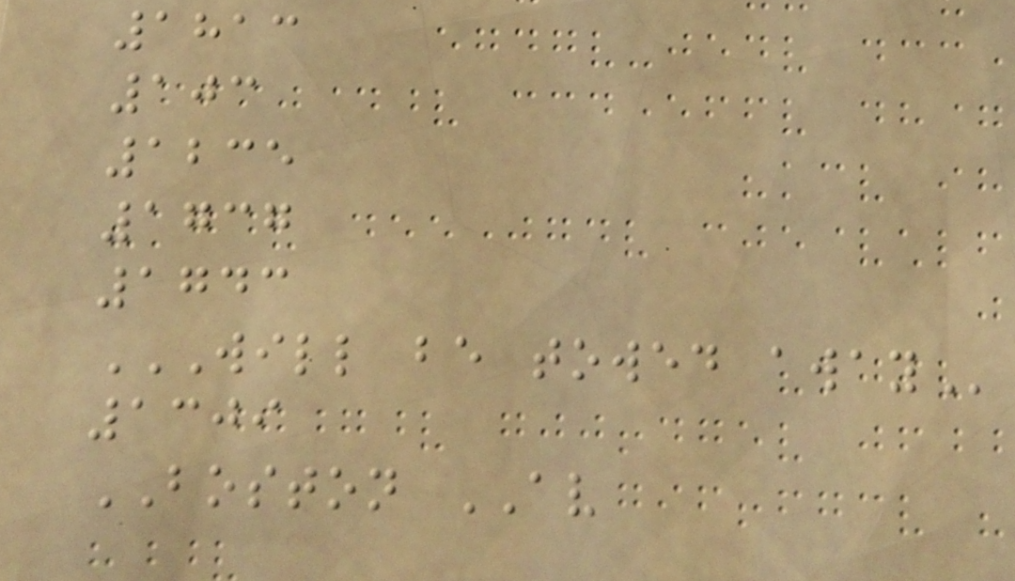1813
103
1235
1737
1743
WILL BE TOWED AWAY
1309
BOSTON AV
